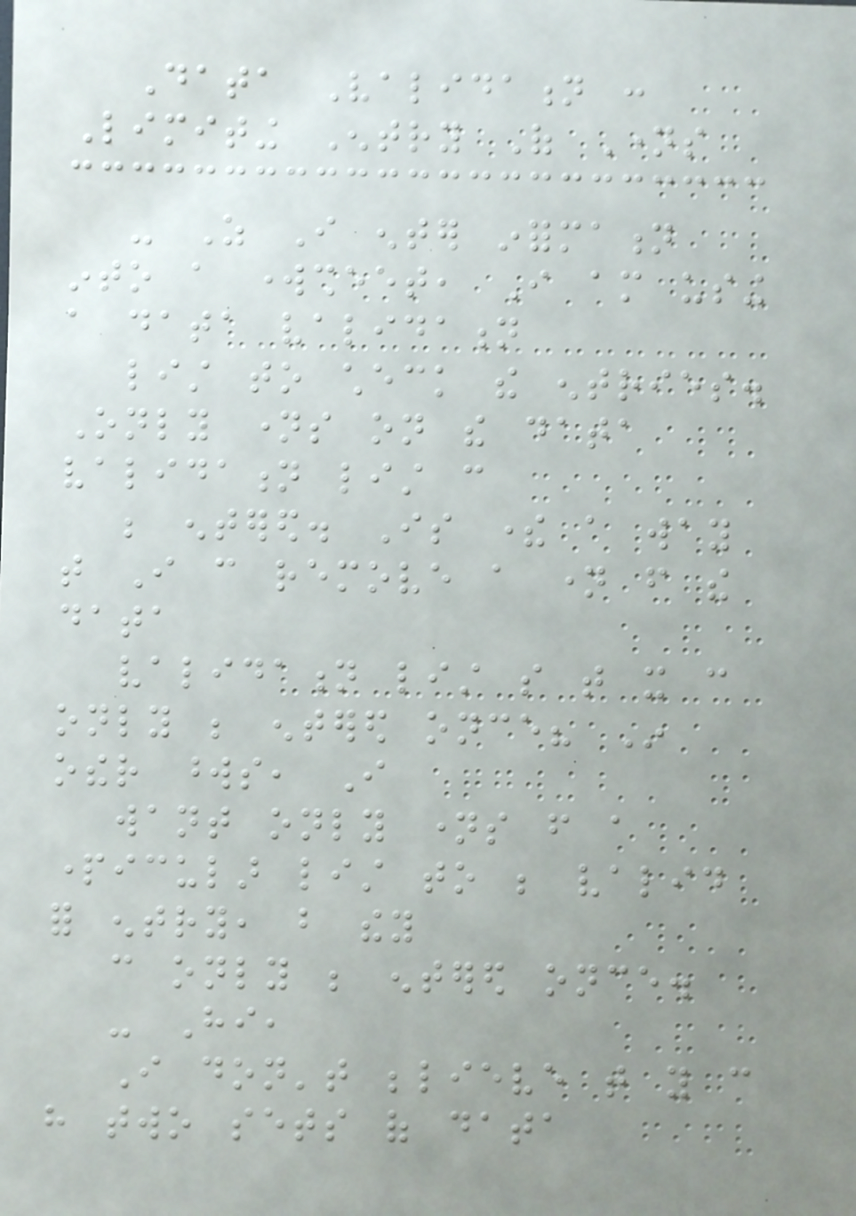Data Validation :
Limiting Entry Of Names
- As I enter information
into a worksheet, I am using
a data validation
list to check the entries.
Only names on the data
validation list can
be entered. Is there a way
that I can remove a name from the
data
validation list so that it can
only be entered once? In
other words, I
want only names from a
particular list to be valid
for entry, but they
can only be entered once.
- Hi,
I don't believe that you can
have two sets of data
